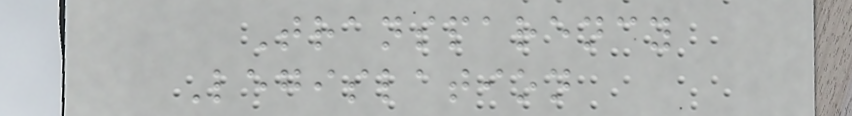Transparency
Legislation
